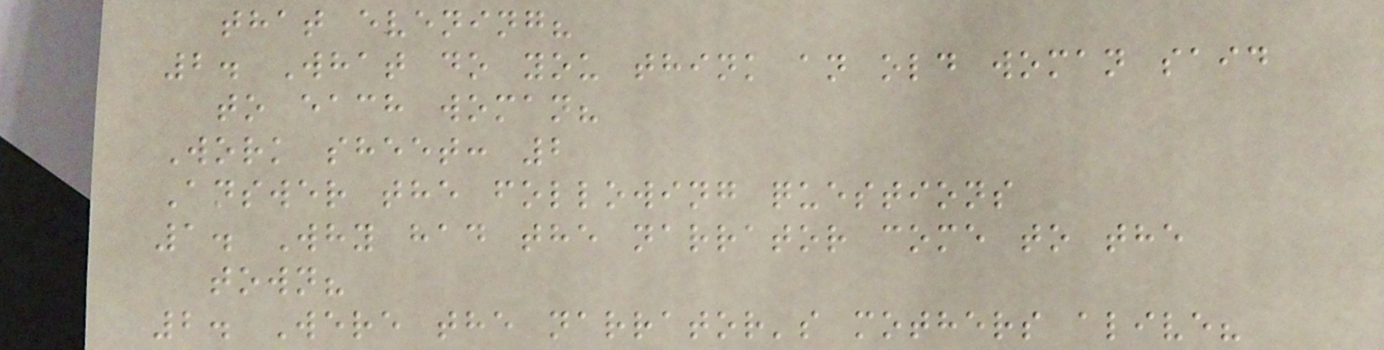that evening?
2. What do you think an old woman said
to each woman?
Work sheet: 2
Answer the following questions
1. Why had the narrator come to the
town?
2. Were the narrator's mothers alive?
